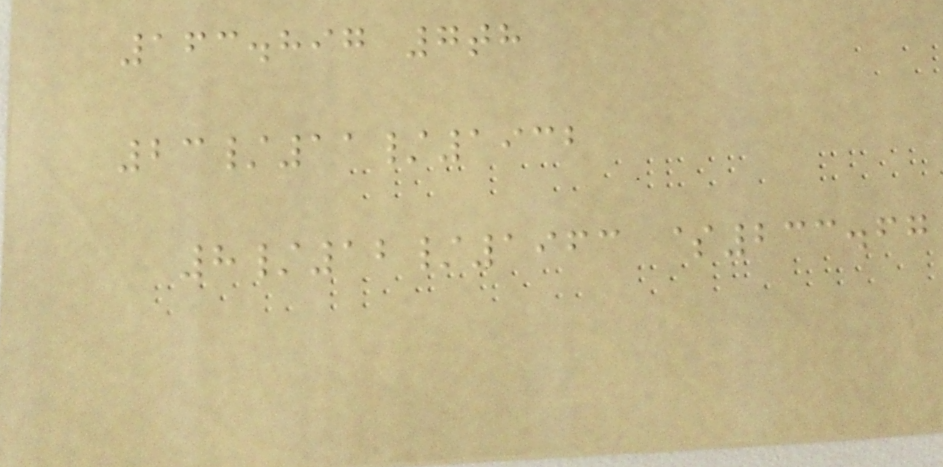163.897 7th
23/11/1932
8/12/1963 $233.67
